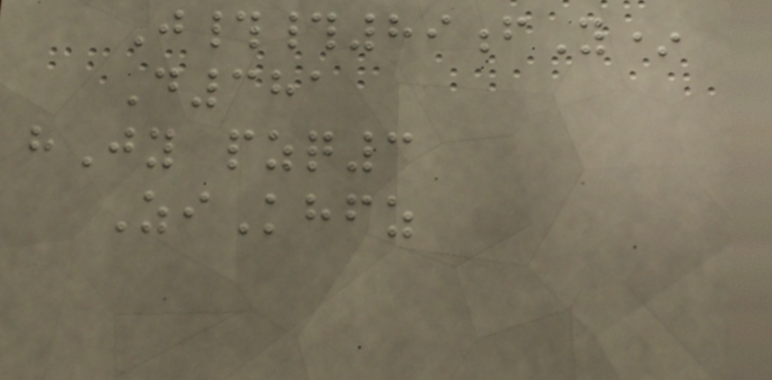J##89fY*
D381
hJy pzq3
ZiKhfz
